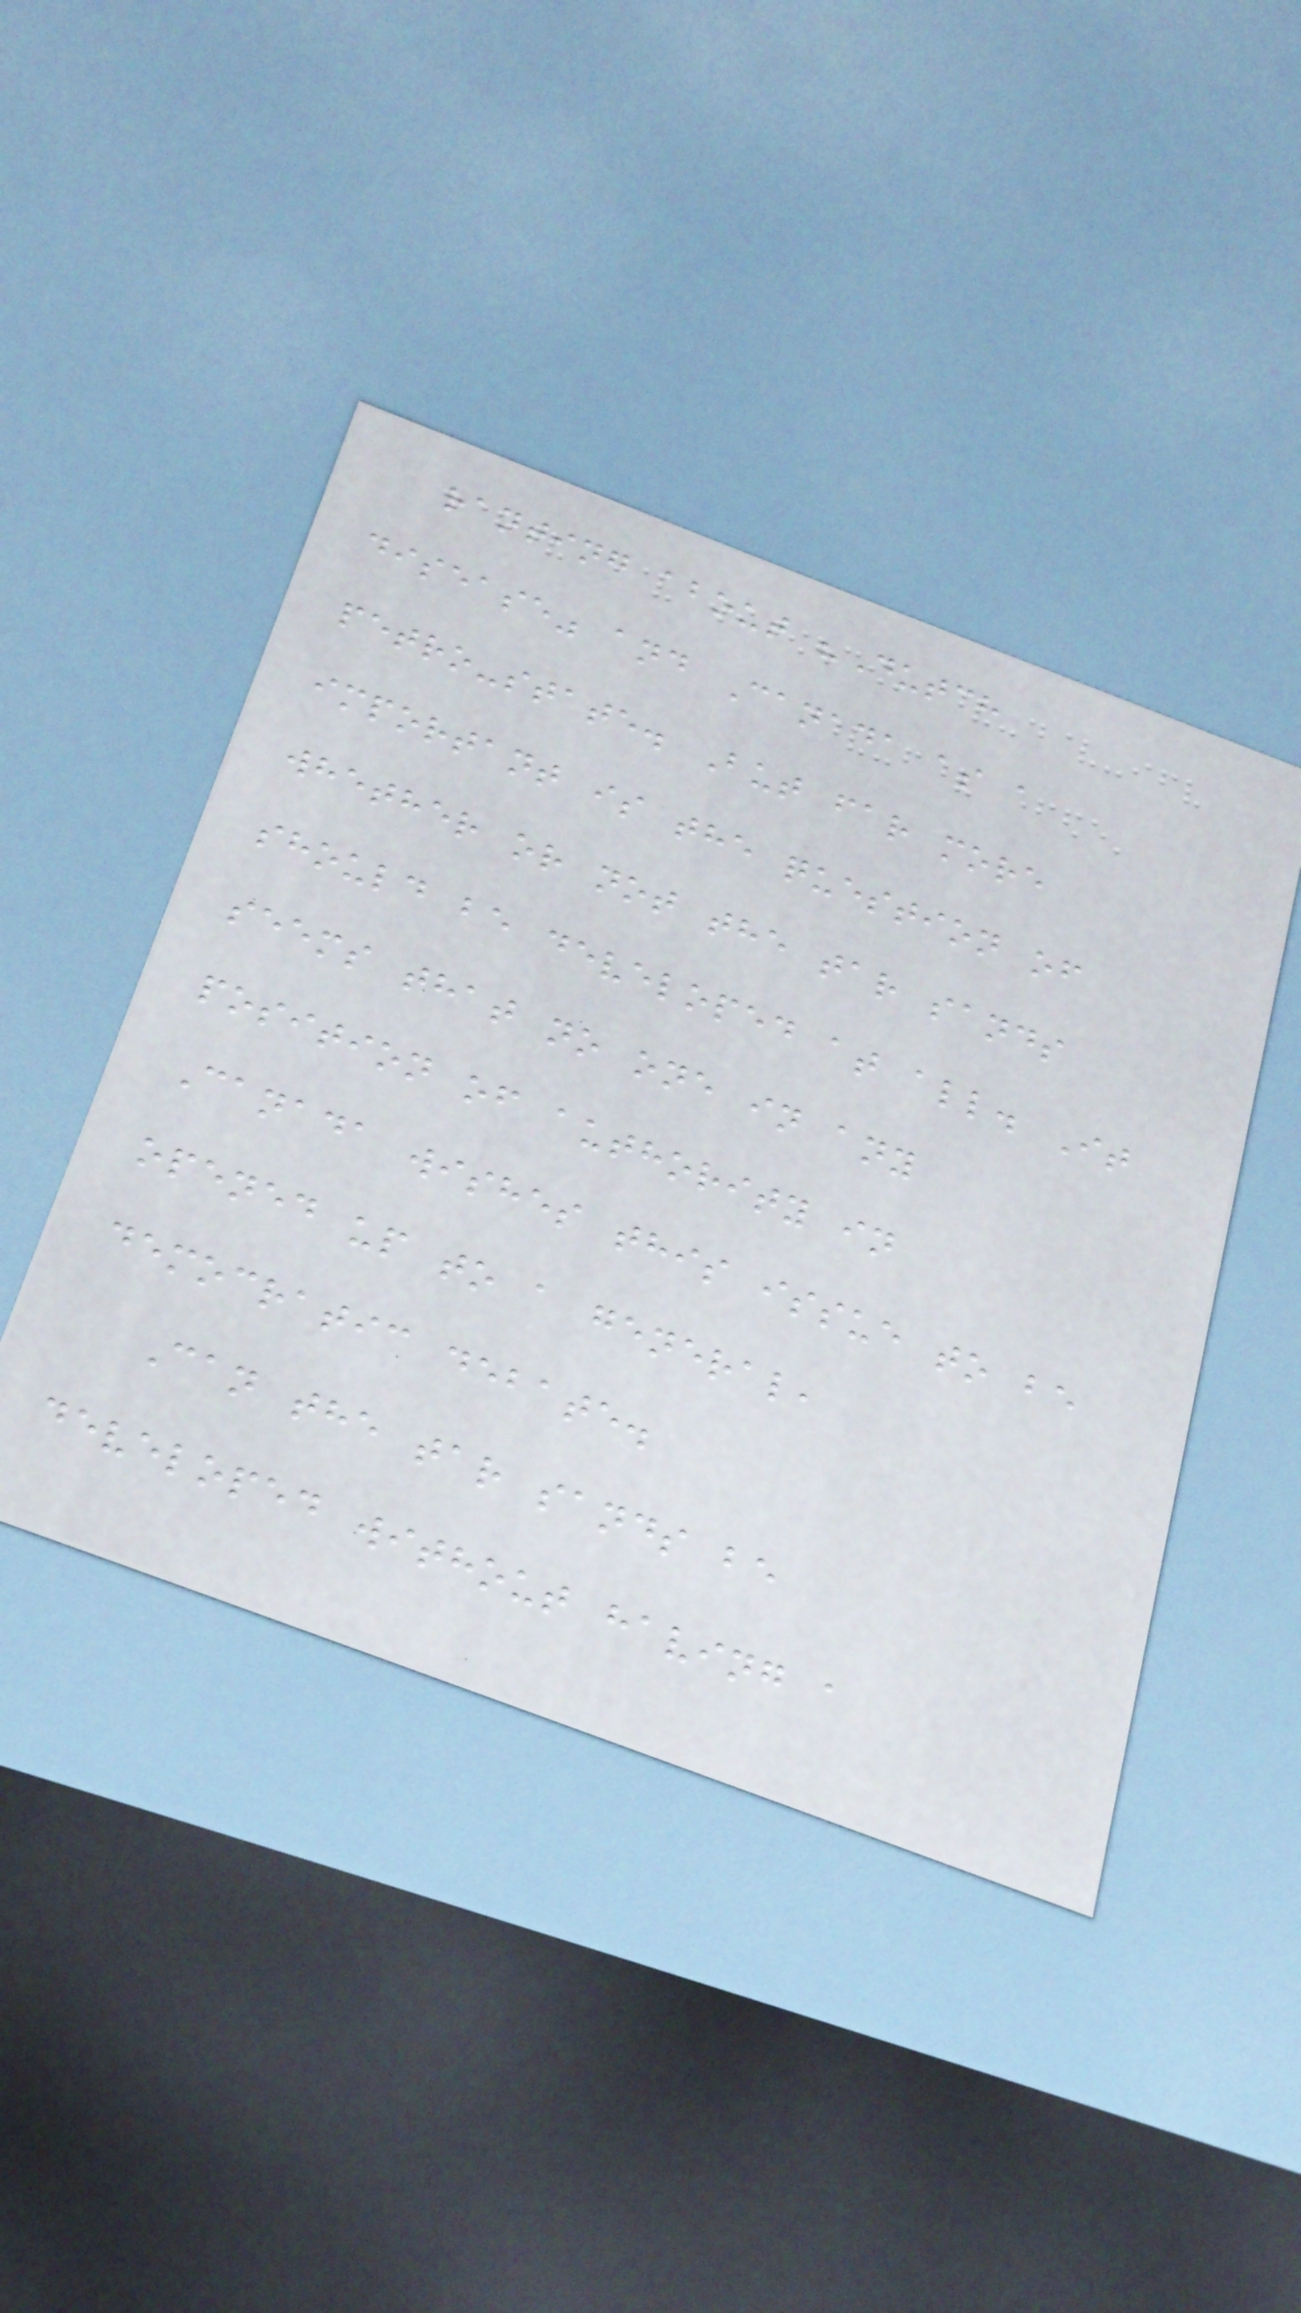ranting about "Dutch
disease" and Canada as a
petro-state. But far more
important is the question of
whether or not the tar sands
should be developed at all. It
seems that no one in any
position of authority in
Canada wishes this issue to be
opened up to a general,
democratic debate.
Can the tar sands be
developed without having a
